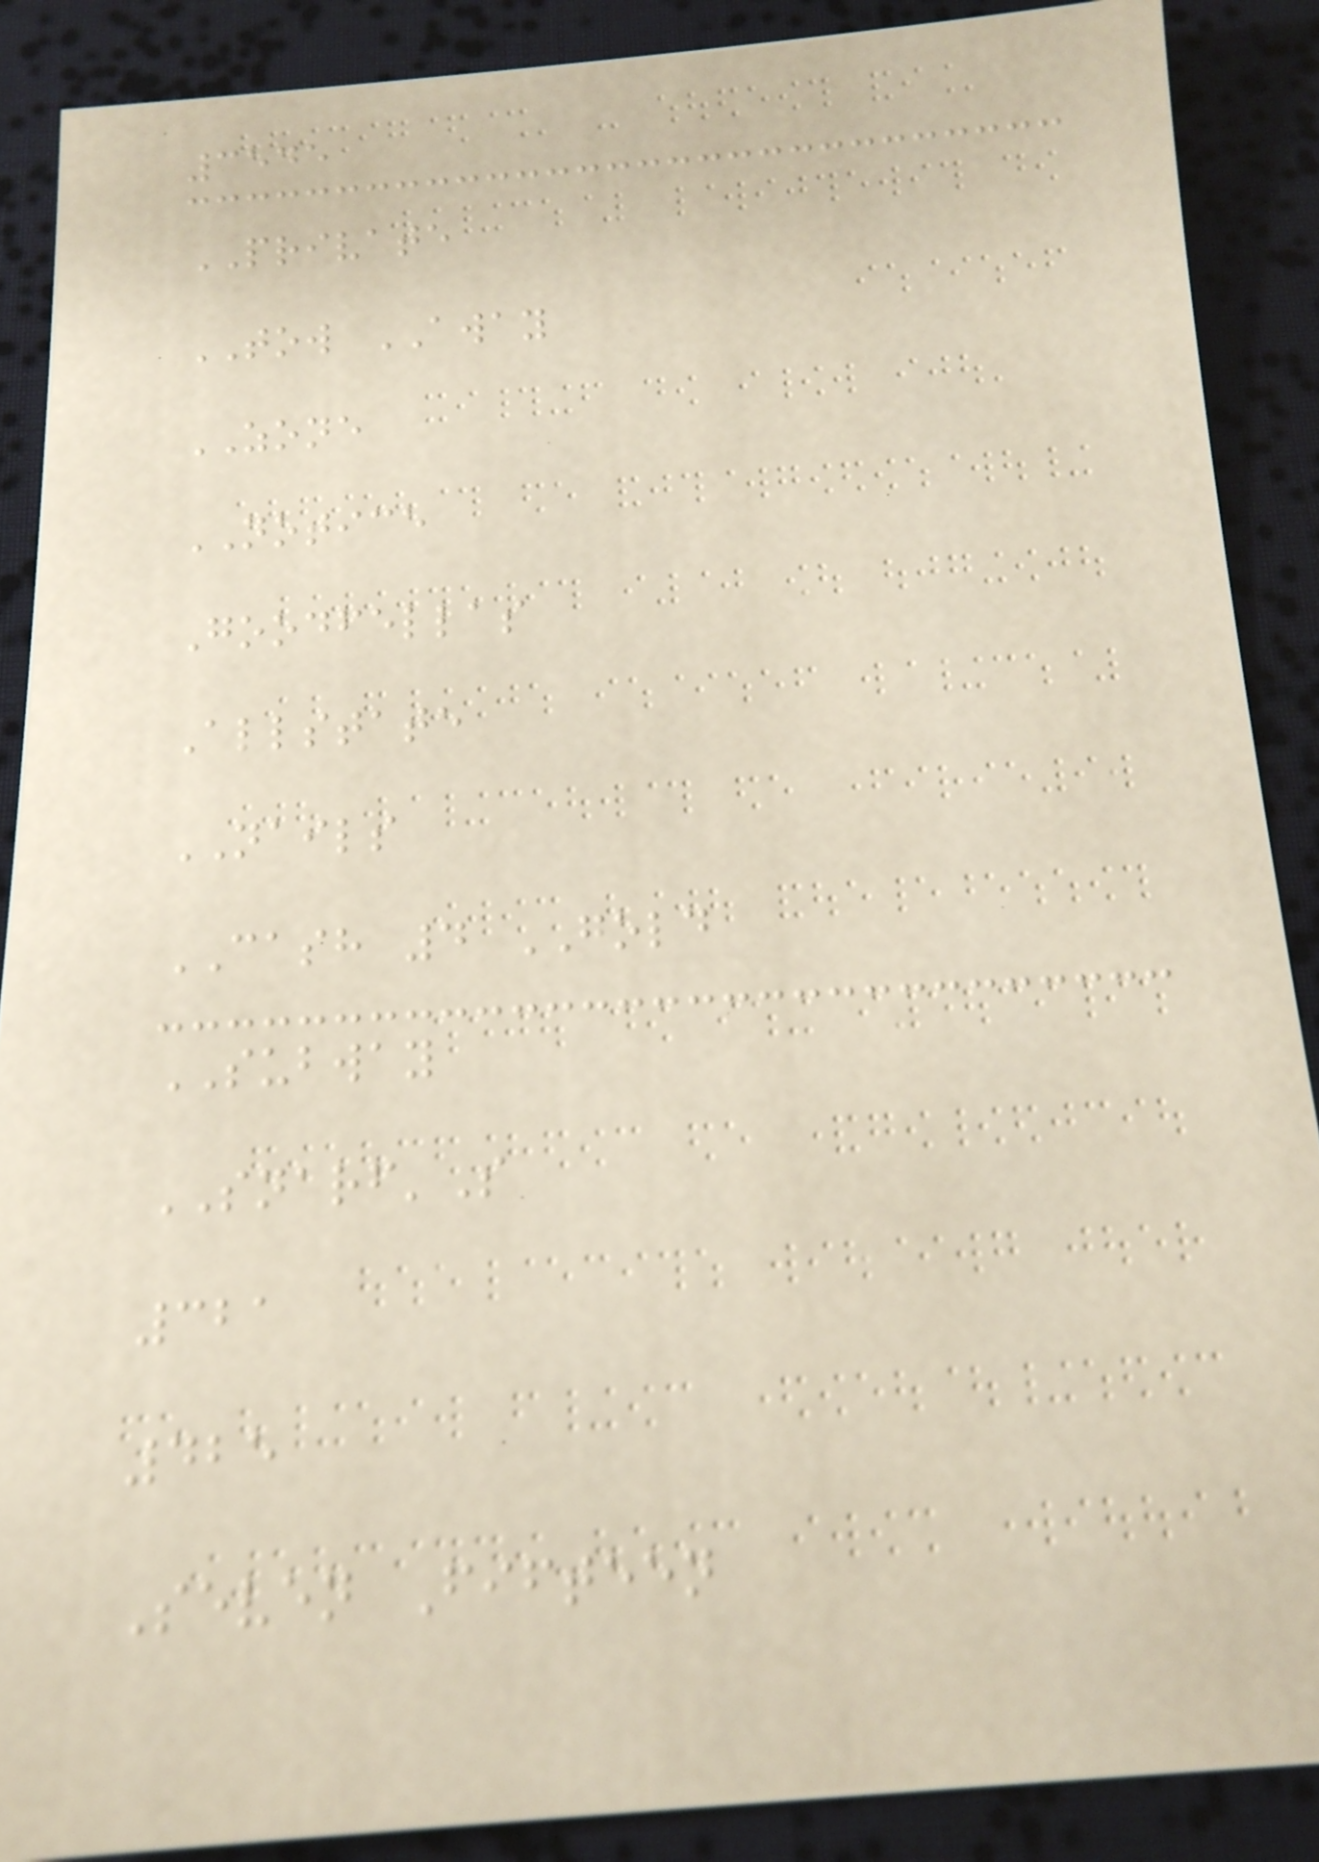3545
PRIVATE
TOW AWAY
ZONE
NOTICE
Goodfellas
Allstate
NAILS
CASH 4 GOLD
SUBWAY
SNARF'S
321
425
Seven Fifteen
